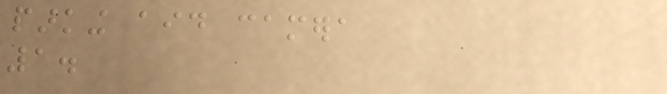parking aid camera
1.
